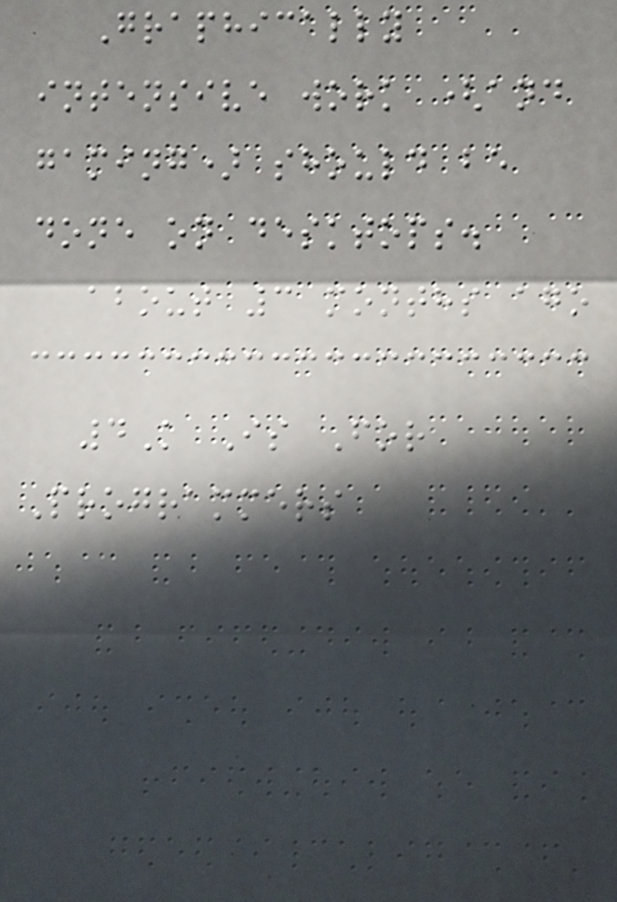Graphically
intensive work (and
gaming) should be
done on desktops.
about 3 months ago
4K Is For
Programmers
